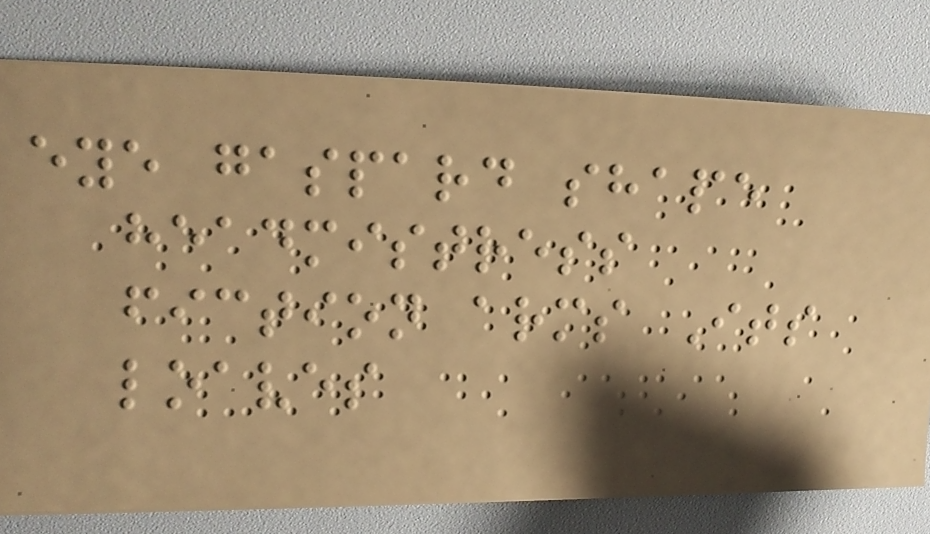eye gaspard shape
headmistress
fiction arms Its
loaves
